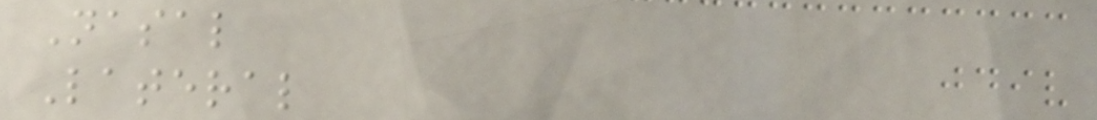Nasal
Lateral
